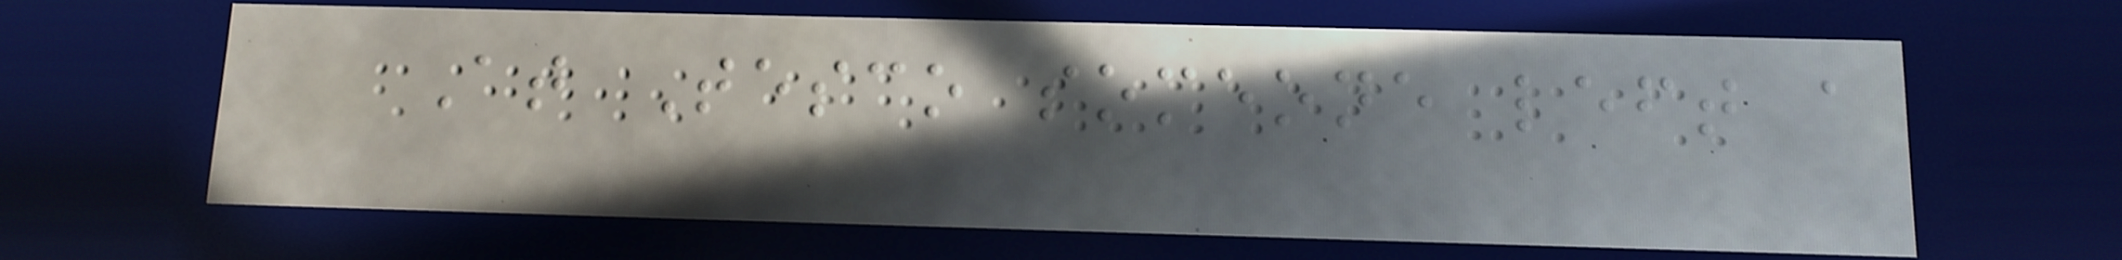At Tesco someone left a
